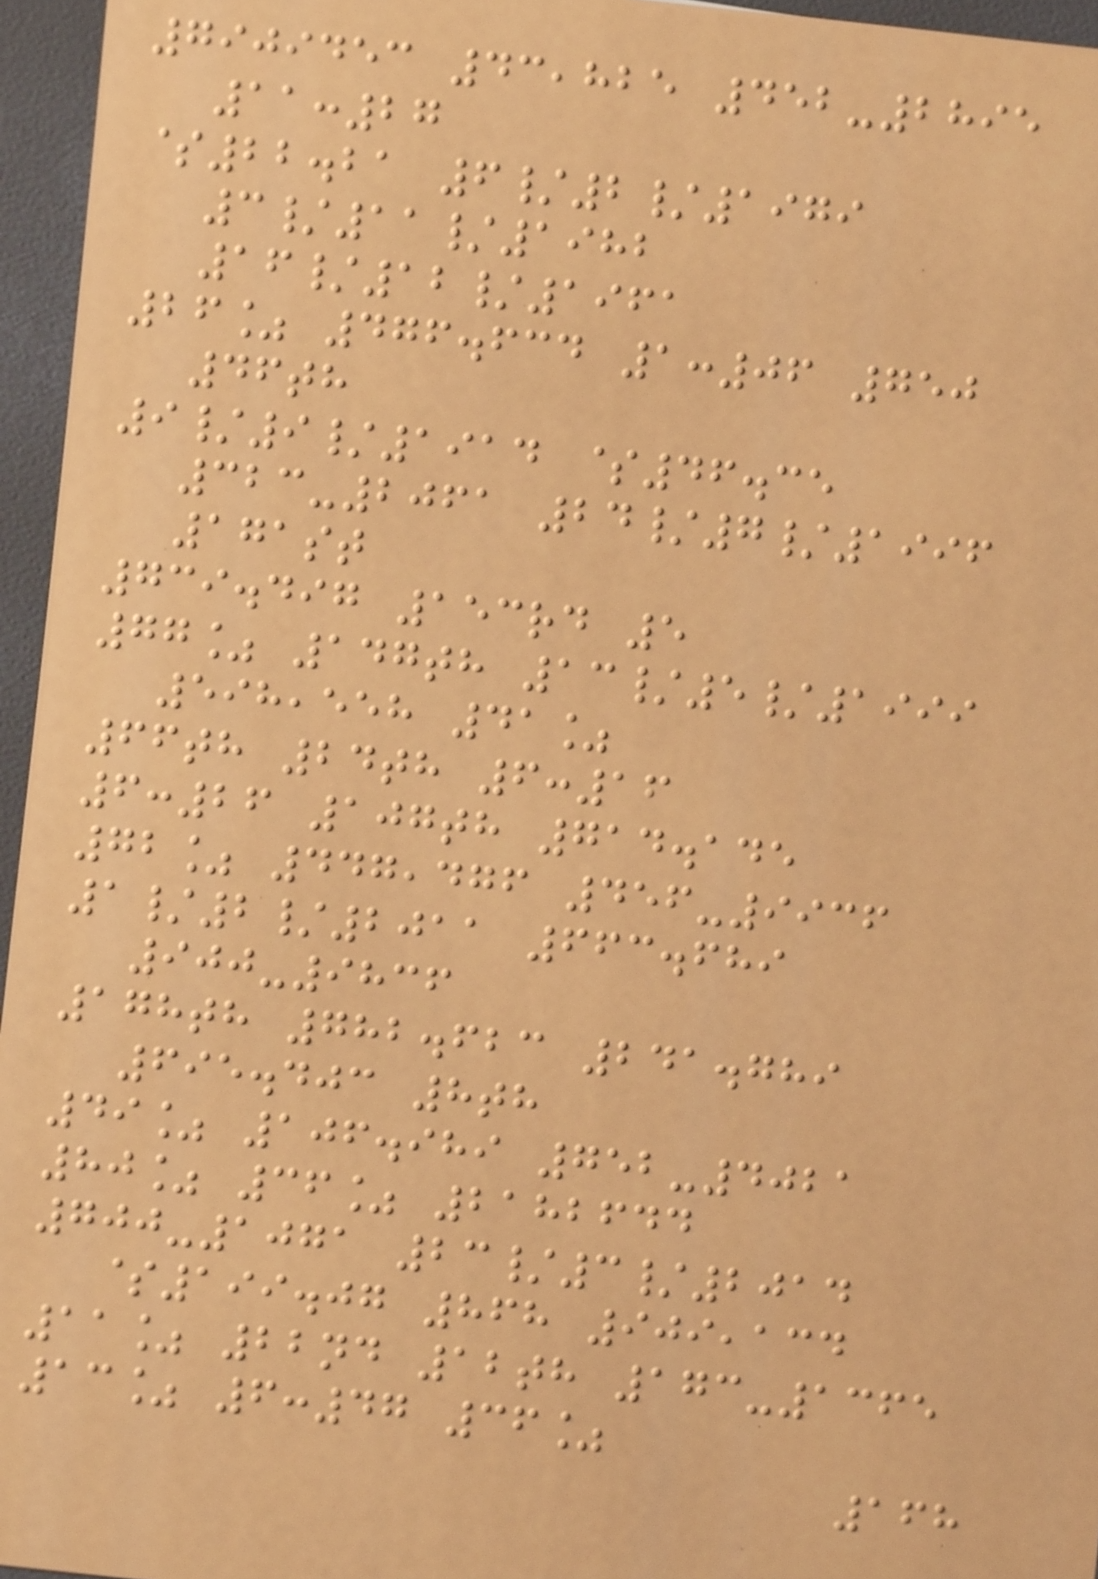7909453 43,825 452-2895
11:27
$22.21 6/2/1979
3/11/1982
16/12/1961
26% 476.634 1:06 750
46th
9/9/1914 $46.35
323-2061 24/7/1996
171st
739.497 153rd 5
77% 147th 13/5/1999
598,558 41%
66th 24th 6:16
6:26 107th 714.145
72% 447,476 456-9936
1/2/2011 663.689
900-9836
178th 782.623 241.789
695.403 8th
49% 106.989 752-4021
80% 36% 2182644
700-1071 23/3/2014
$199.07 868 909,134
11% 22nd 12th 173-1365
13% 6:47 36%
168
